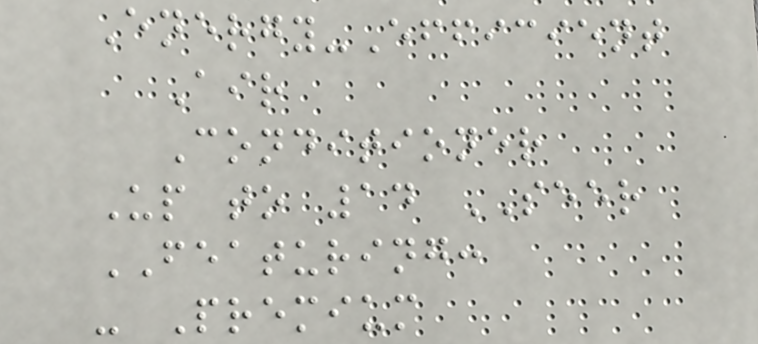Energy-Efficient
Air
Conditioner
Up to 14 SEER
FEATURING:
- Premium
